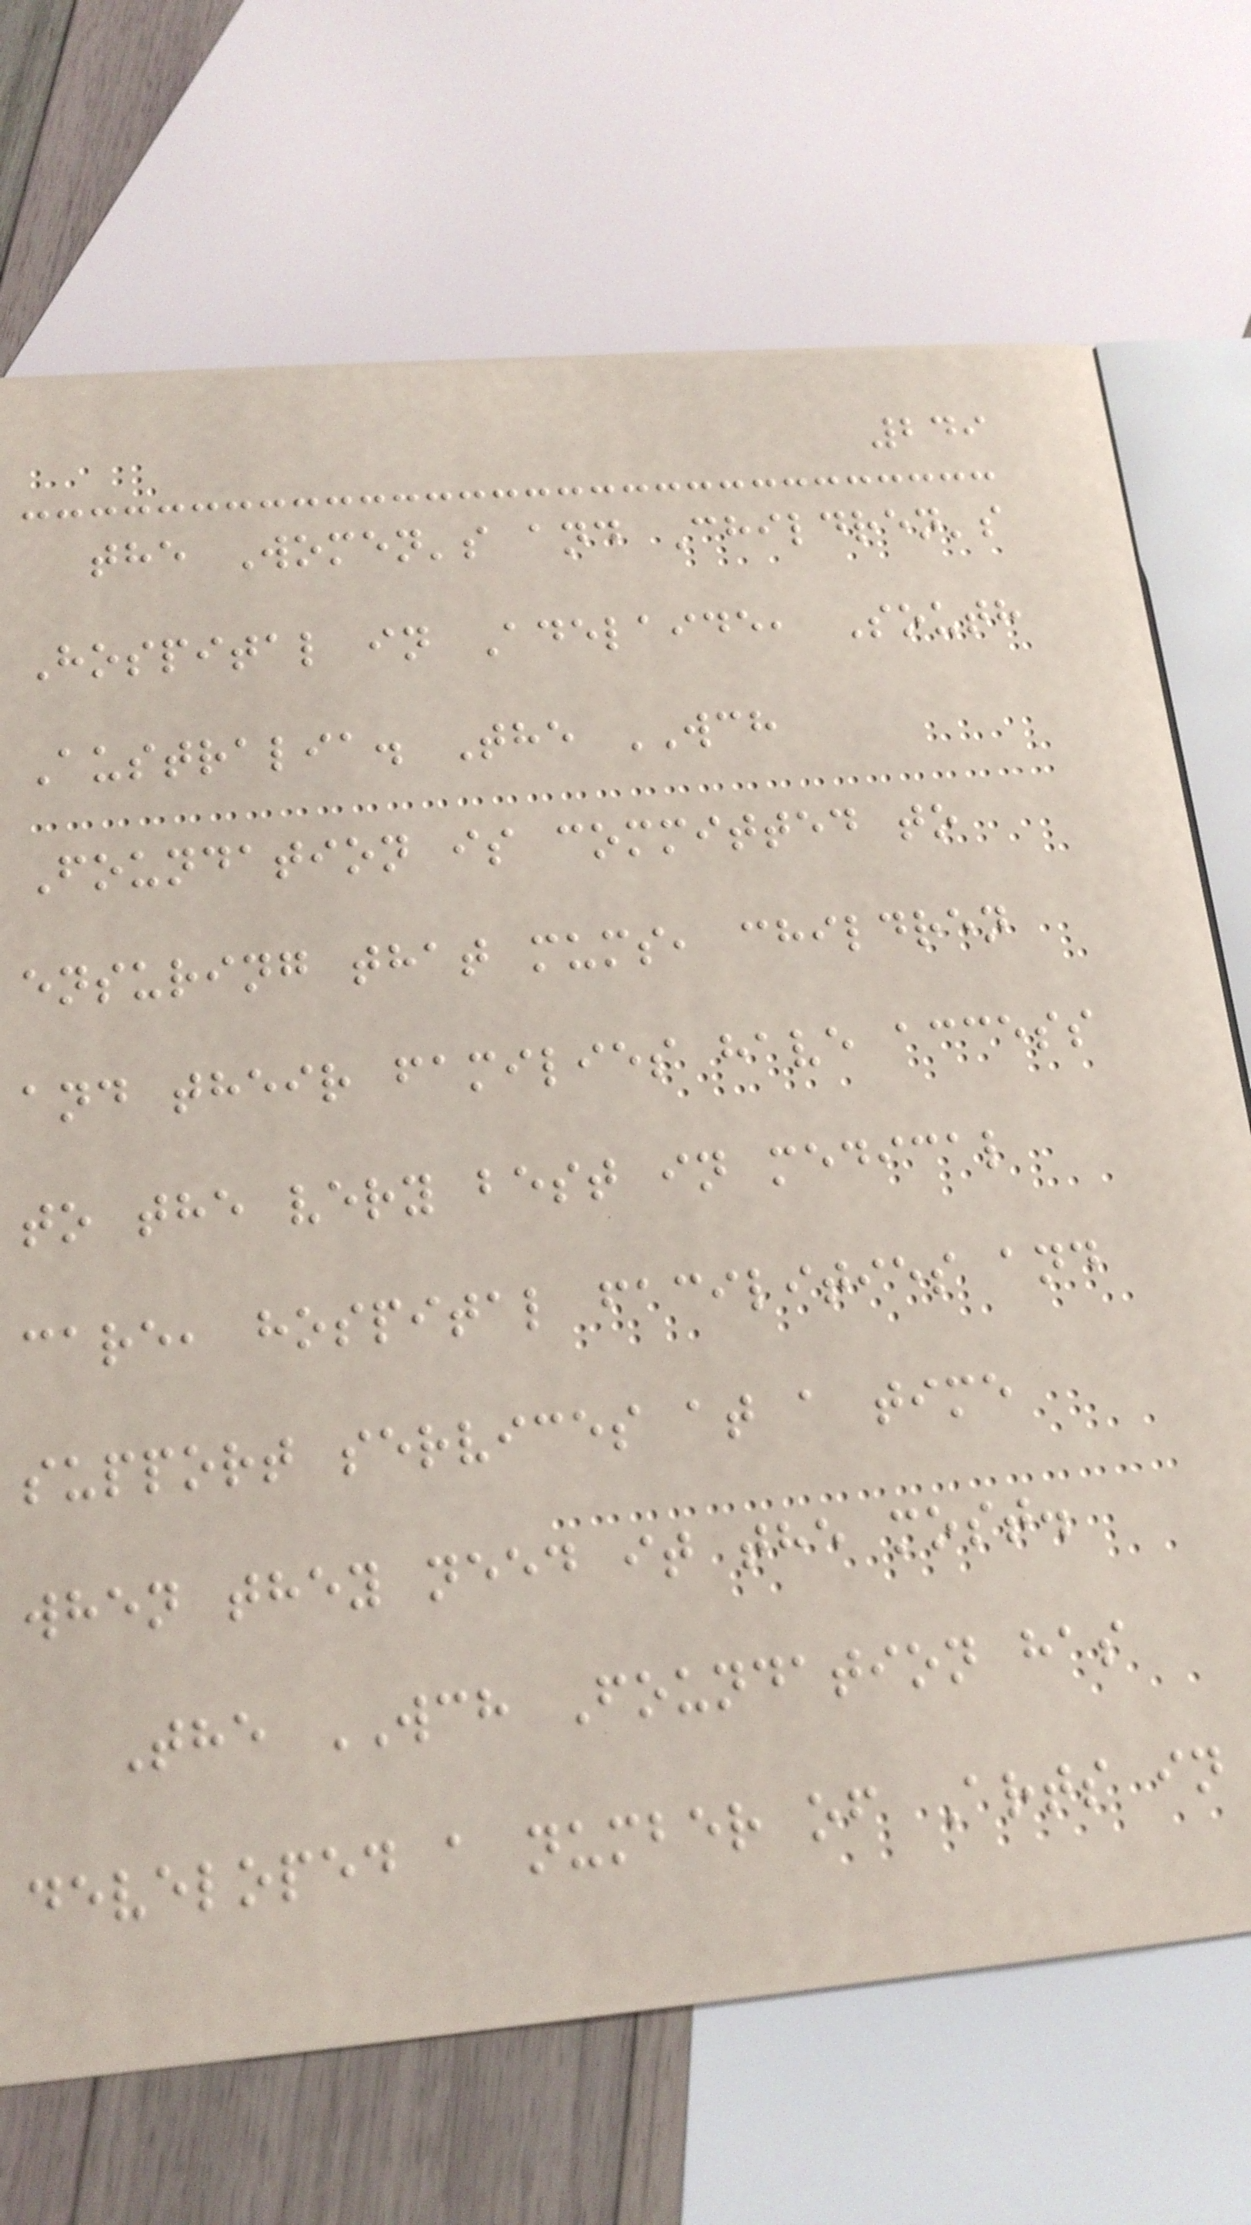249
the Women's and Children's
Hospital in Adelaide, South
Australia. The WCH
Foundation is committed to
ensuring that mums, children
and their families have access
to the very best in medical
care, hospital facilities and
support services at a time
when they need it the most.
The WCH Foundation has
developed a number of Arts in
